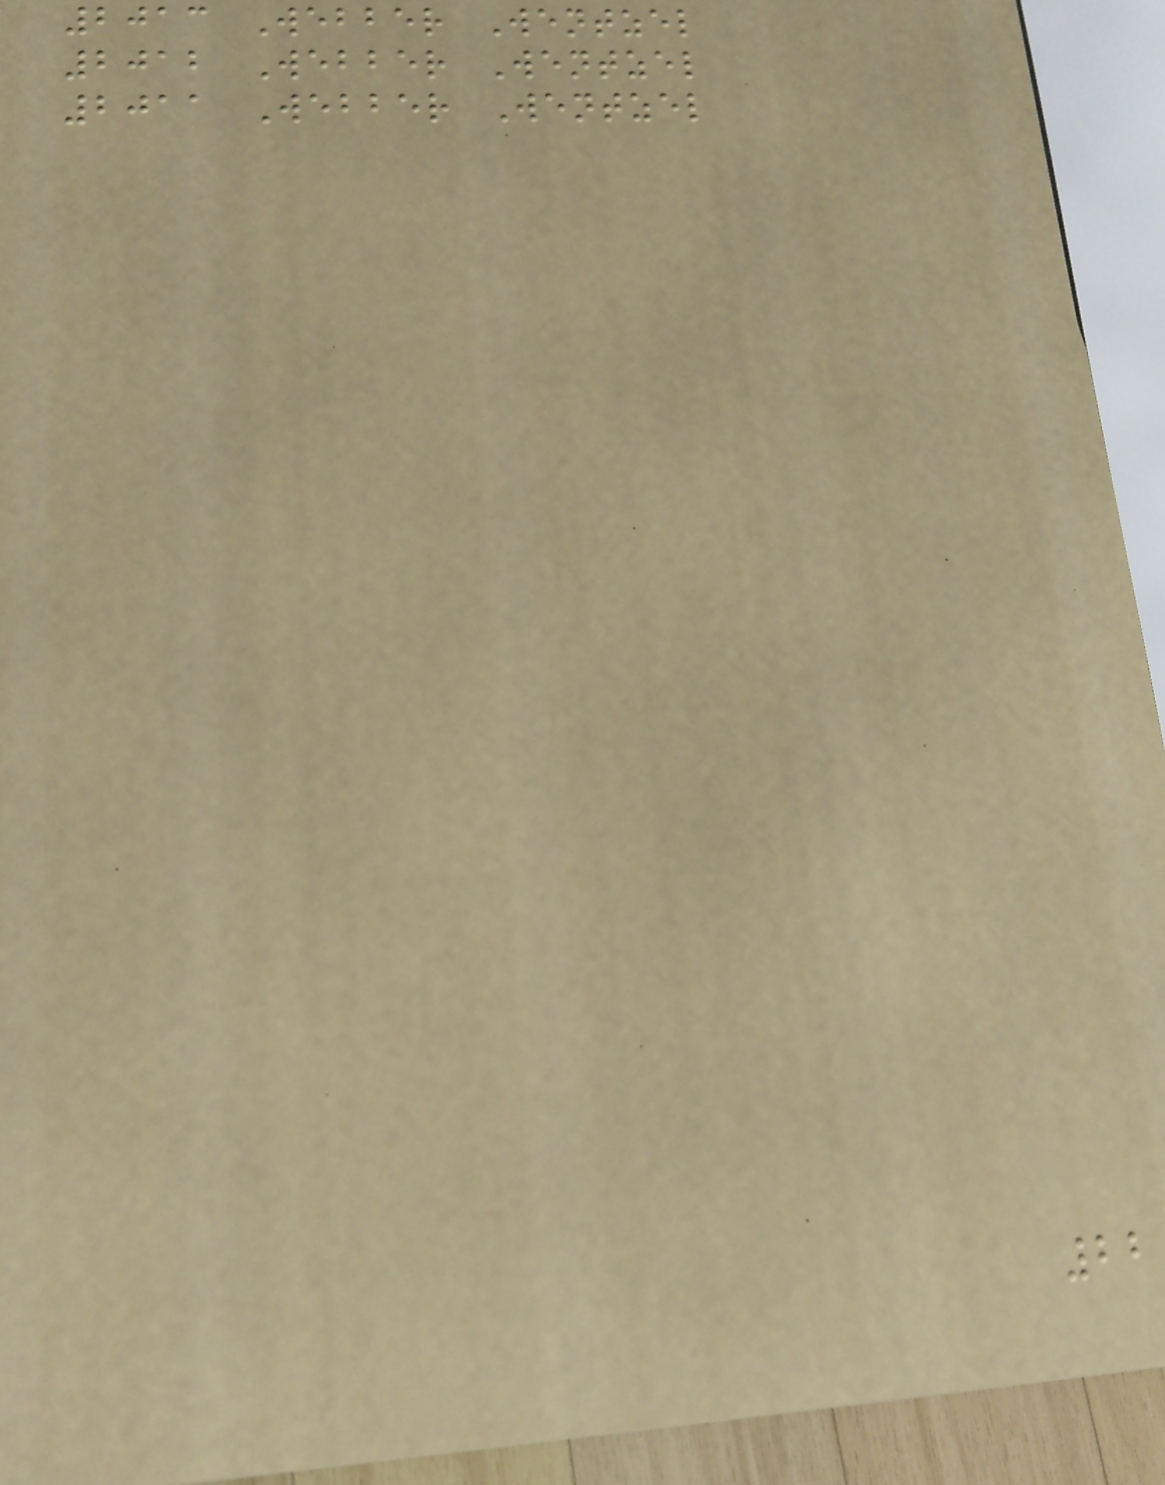2013 Webber Wentzel
2012 Webber Wentzel
2011 Webber Wentzel
22
